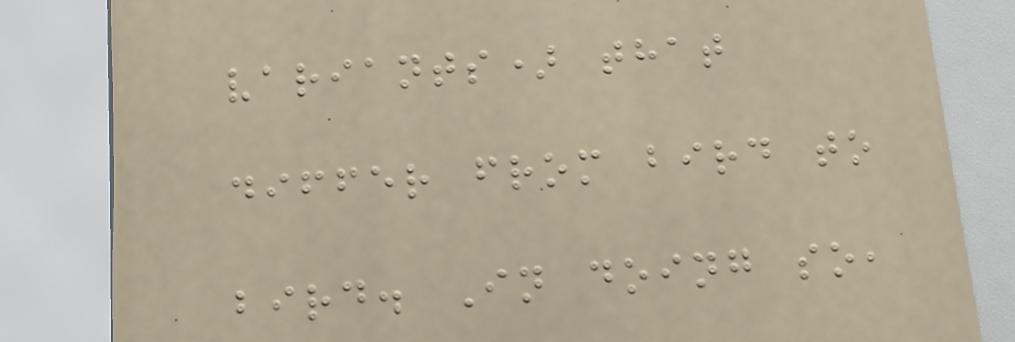variants) that
differ from bird to
bird. In doing so,
